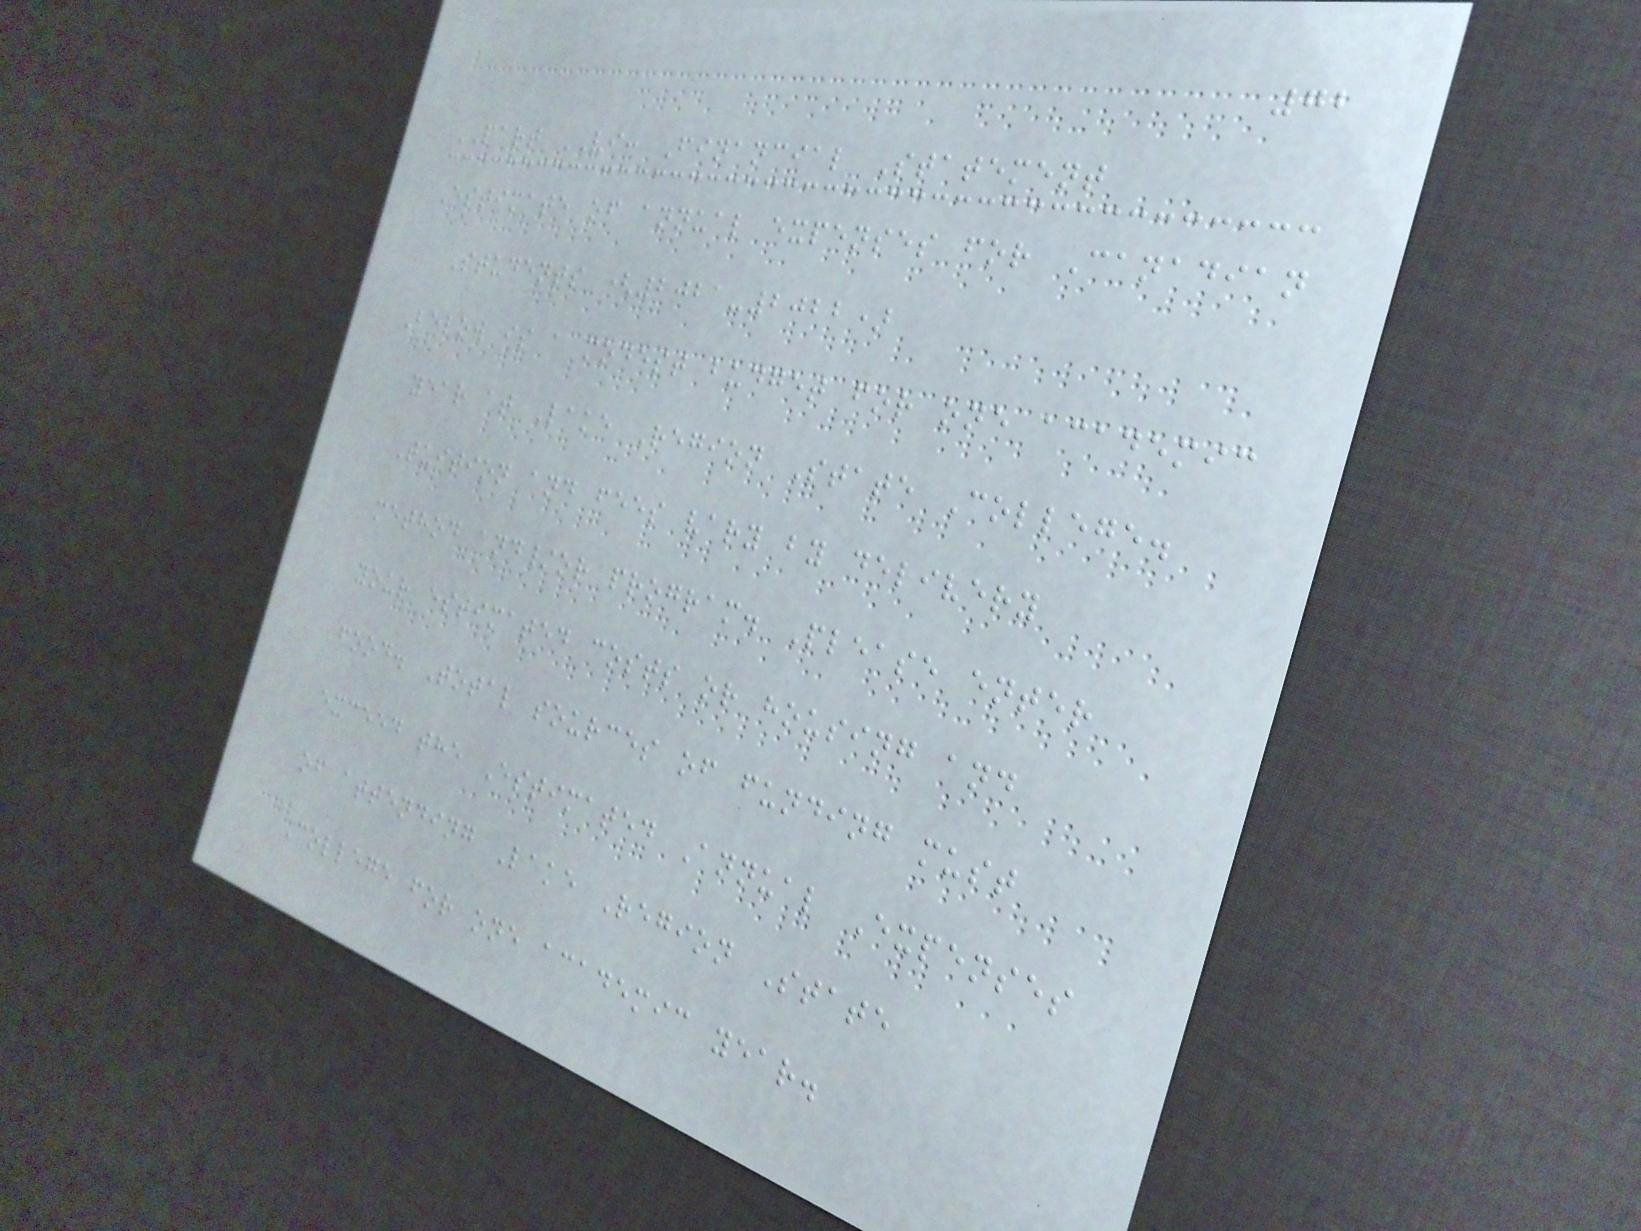72
PART VI: Financial Statement
Estimate of annual expenses for Canadian
Students (2021-2022)
Below is a modest budget for one academic
year at Lake Region State College.
Tuition and fees vary by delivery
method and/or program. Please enter
your estimated costs or housing and
food. Total sources of funding must
exceed the Estimated Annual Expenses
of attending Lake Region State
College for one academic year.
